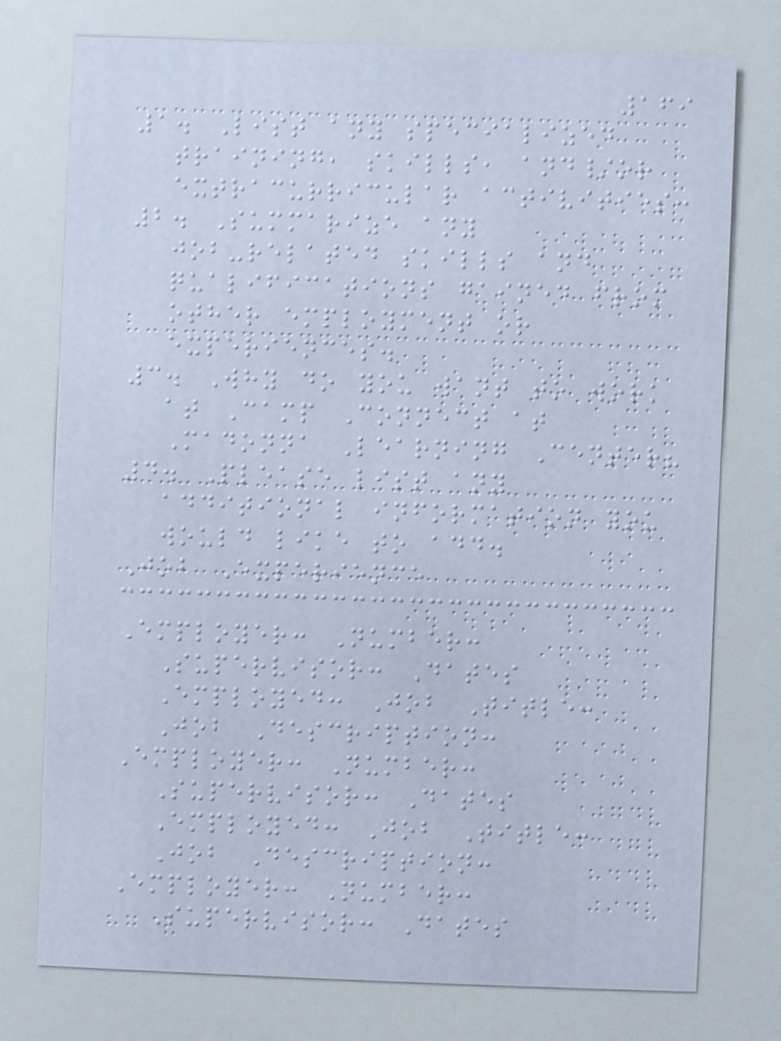169
1. List any specialized
training, skills, and/or
extracurricular activities:
2. Summarize any
job-related skills and
qualifications gained from
other employment or
experiences.
3. Why do you want to work
at Camp Connect at
Madonna Learning Center?
4. Please list any
additional information you
would like to add.
Job Experience
Employer: Number:
Supervisor: Dates
Employed: Job Title:
Job Description:
Employer: Number:
Supervisor: Dates
Employed: Job Title:
Job Description:
Employer: Number:
Supervisor: Dates
